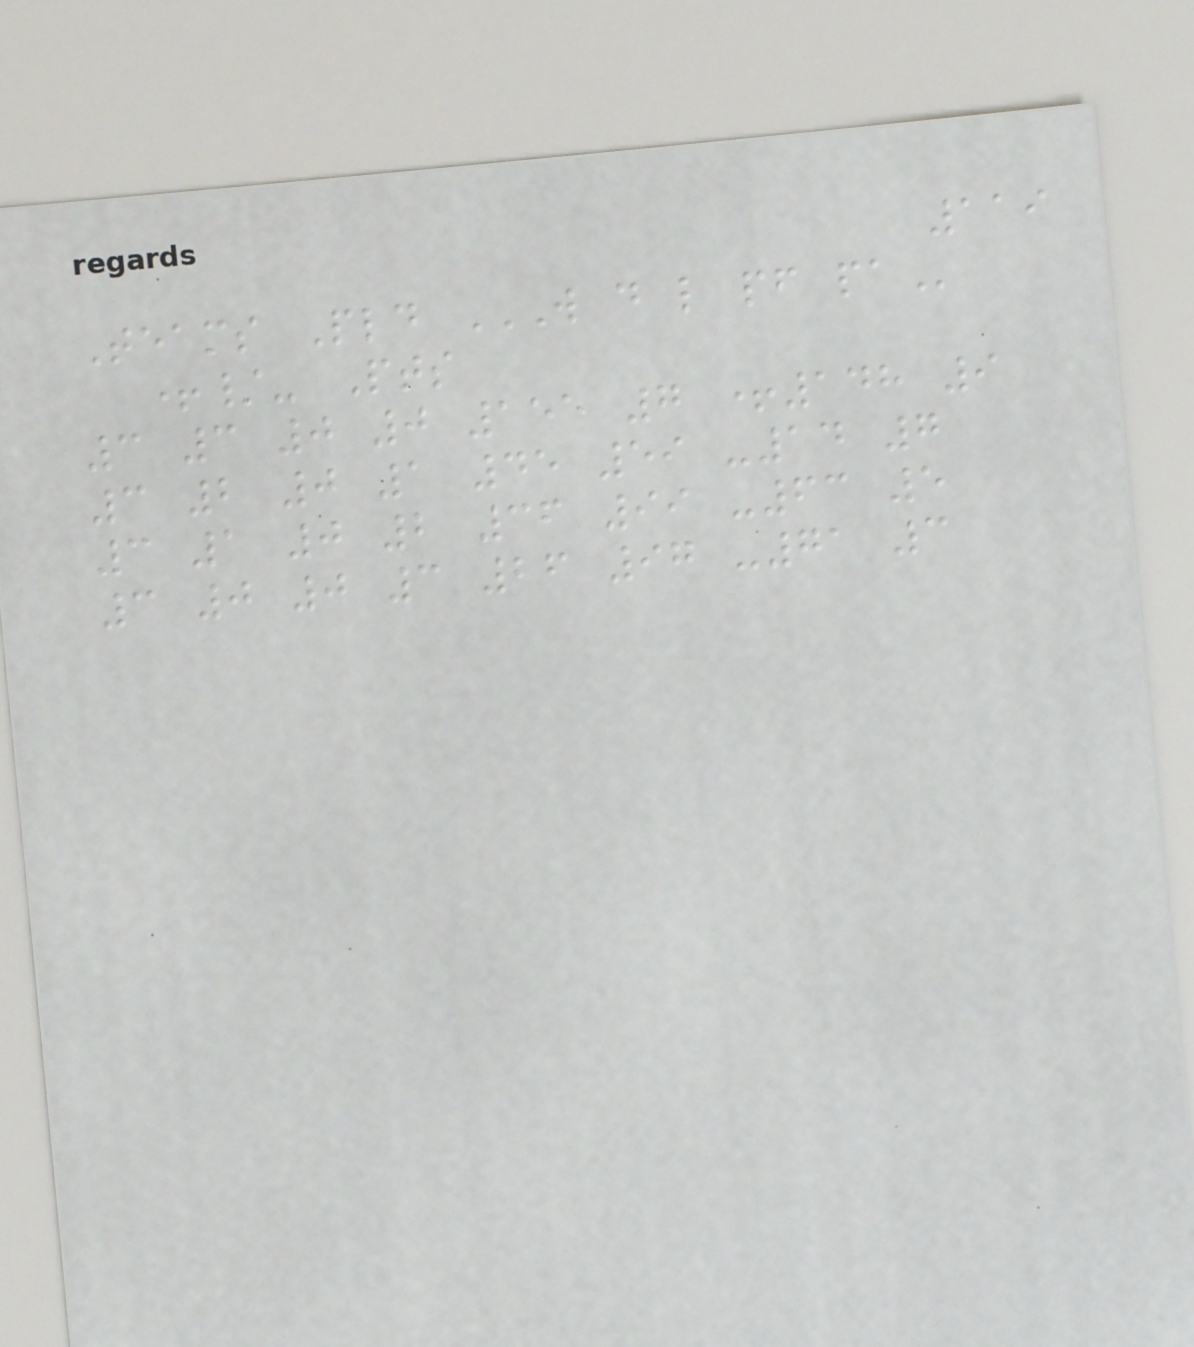119
Teams Pld W D L PF PA
+/- Pts
3 3 0 0 155 7 +148 9
3 2 0 1 45 59 -14 7
3 1 0 2 36 99 -63 5
3 0 0 3 26 97 -71 3
